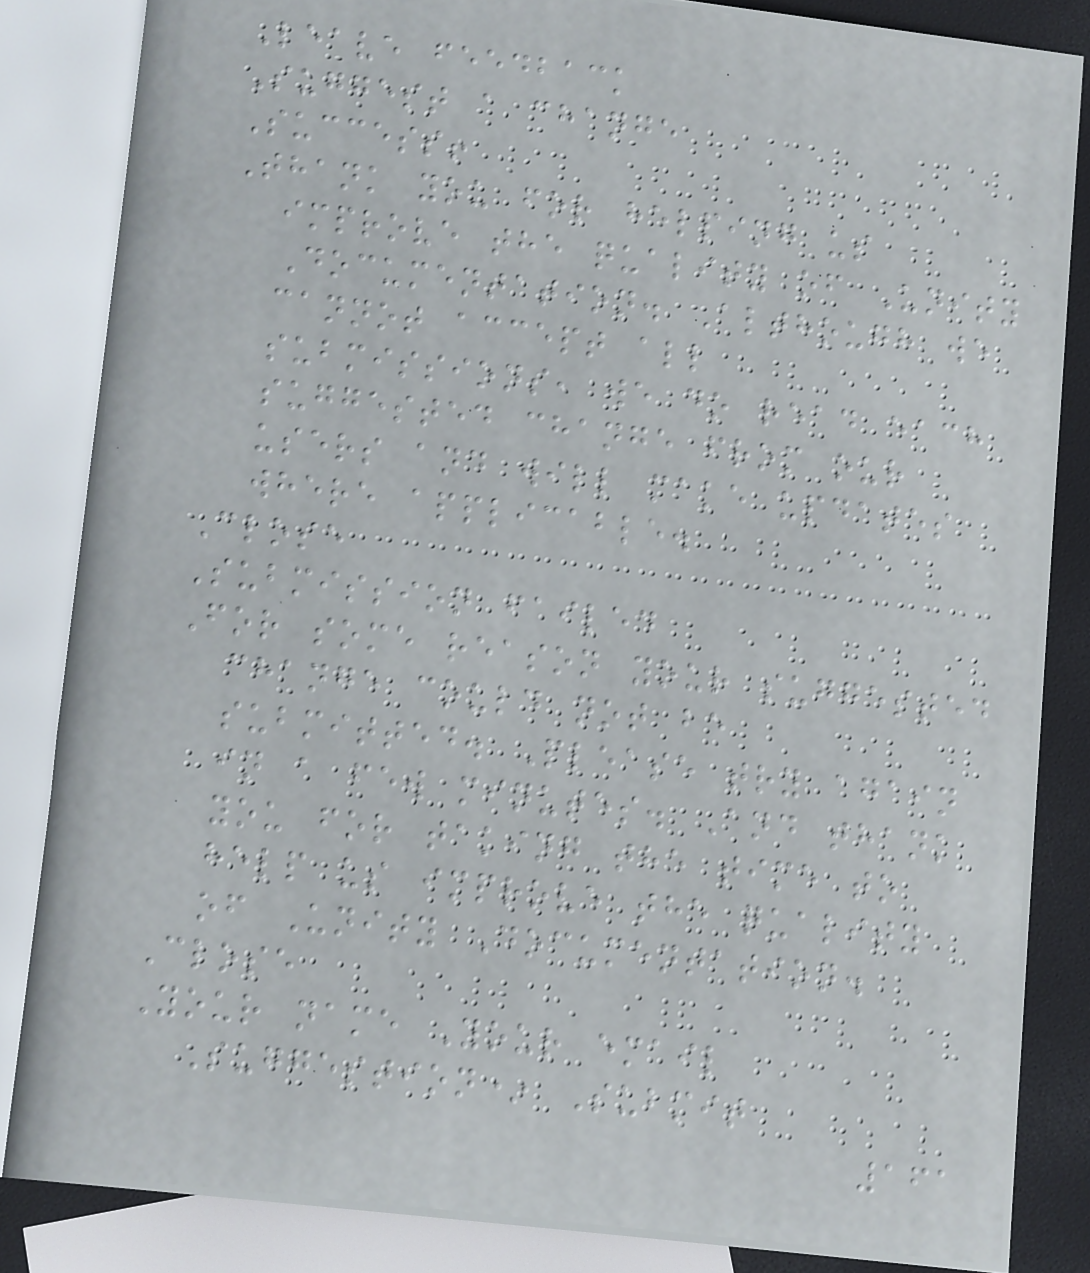Leave feedback
Suggest a change
Success!
Thank you for helping us
improve the quality of Unity
Documentation. Although we
cannot accept all
submissions, we do read each
suggested change from our
users and will make updates
where applicable.
Close
Submission failed
For some reason your suggested
change could not be
submitted. Please try again
in a few minutes. And thank
you for taking the time to
help us improve the quality
of Unity Documentation.
Close
Your name Your email
Suggestion* Submit
161
